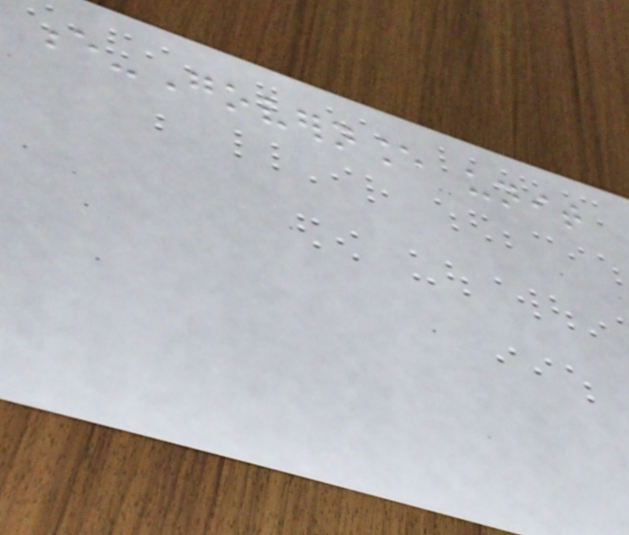e-Governance unit
